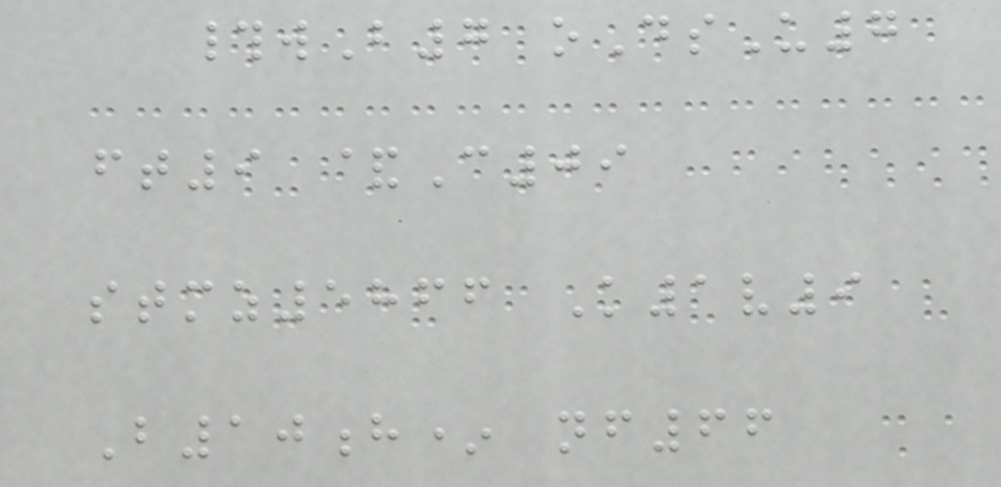#wB7 oDsU7
ft9 &C09
stmz5866 K1v9
B10h* nf66
